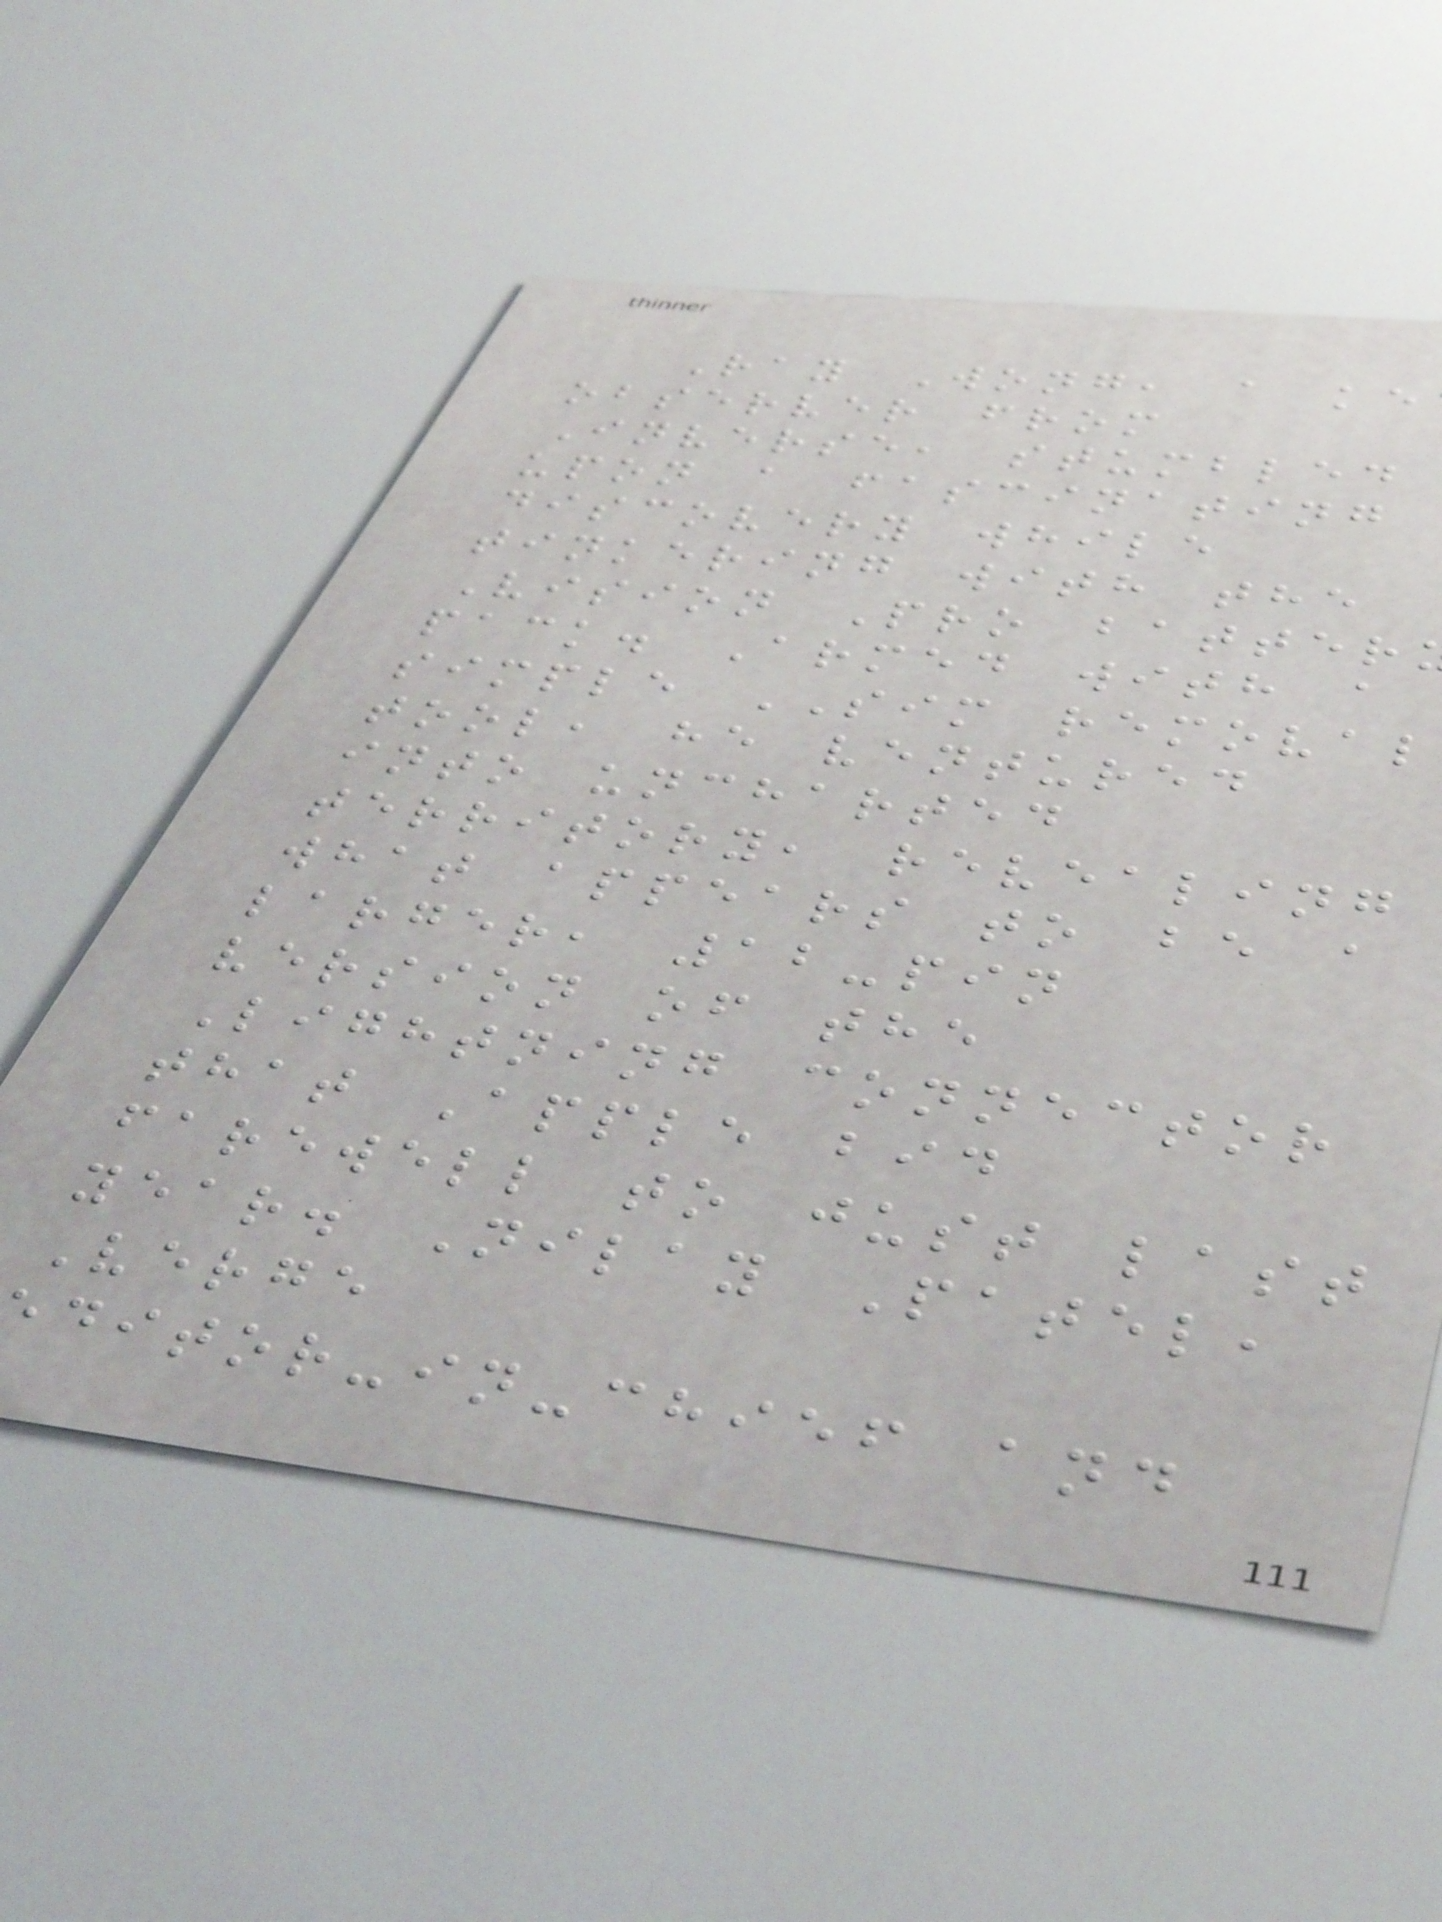Ray Wong, a ke
observer from
Inverse, stumbled
upon a fascinating
discovery while
tinkering with the
Vision Pro batter
pack. Armed with a
simple SIM removal
tool, he ventured
into uncharted
territory, revealing
what appears to be a
larger, 12-pin
version of the
Lightning connector
that Apple bid
farewell to just last
year. Nilay Patel,
Verge
ditor-in-chief and
